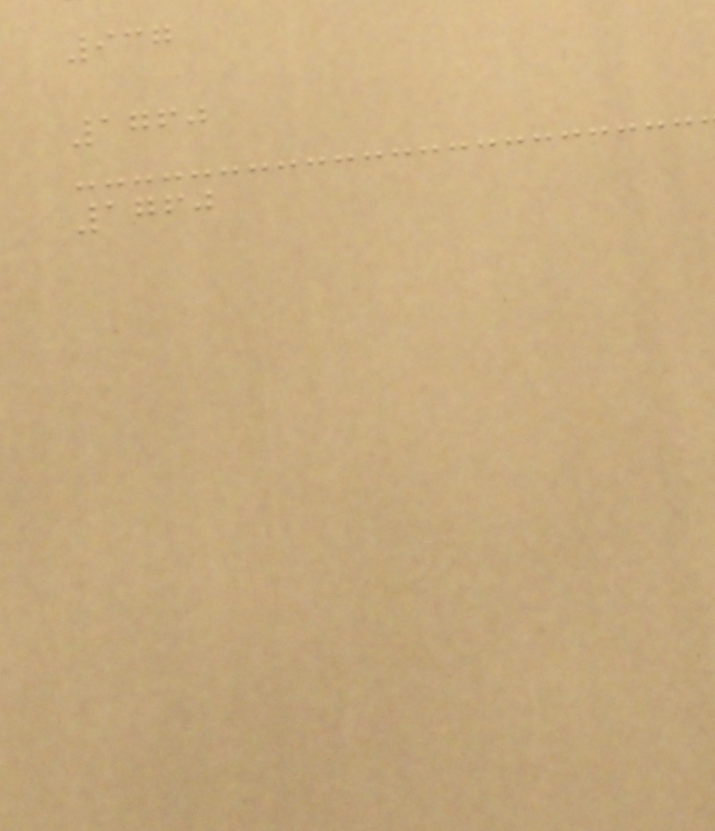937
1760
1760
